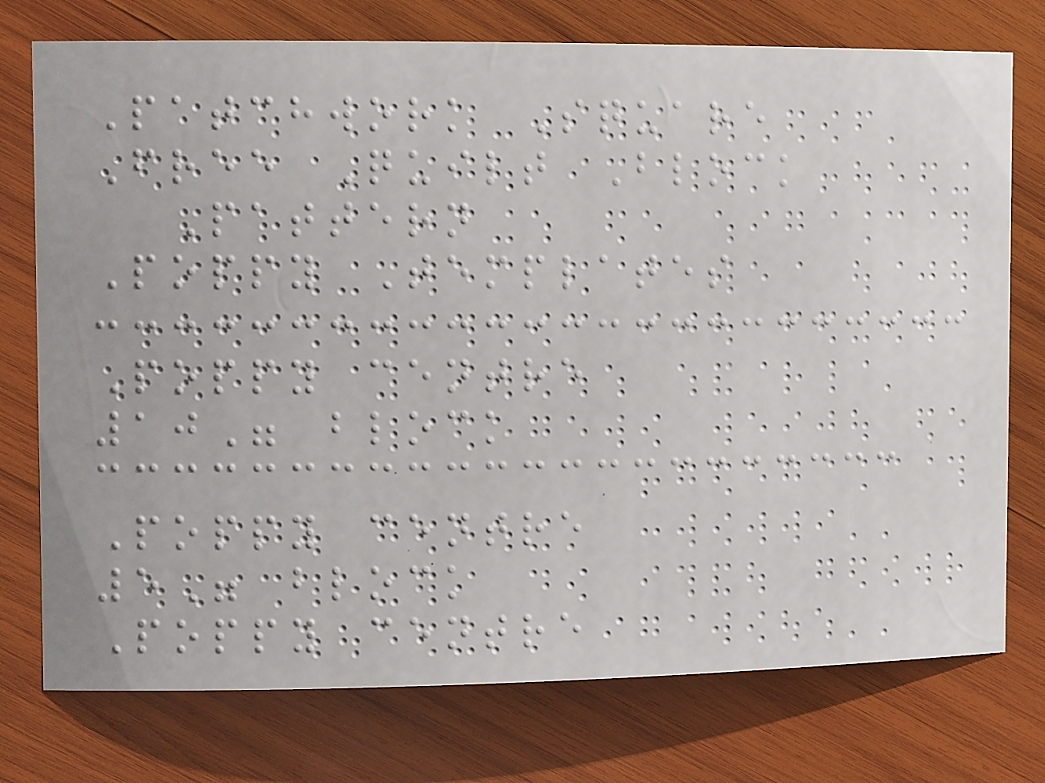Patchwork Square
Free Quilt Block
Pattern
Poppy Templates
Poppy centre
10" block
Poppy centre
5" block
Poppy centre
